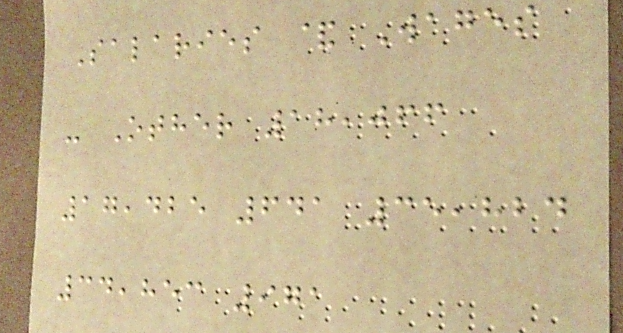Salaries & Wages
- Other 18,066
17,425 641 35,824
34,853 971
